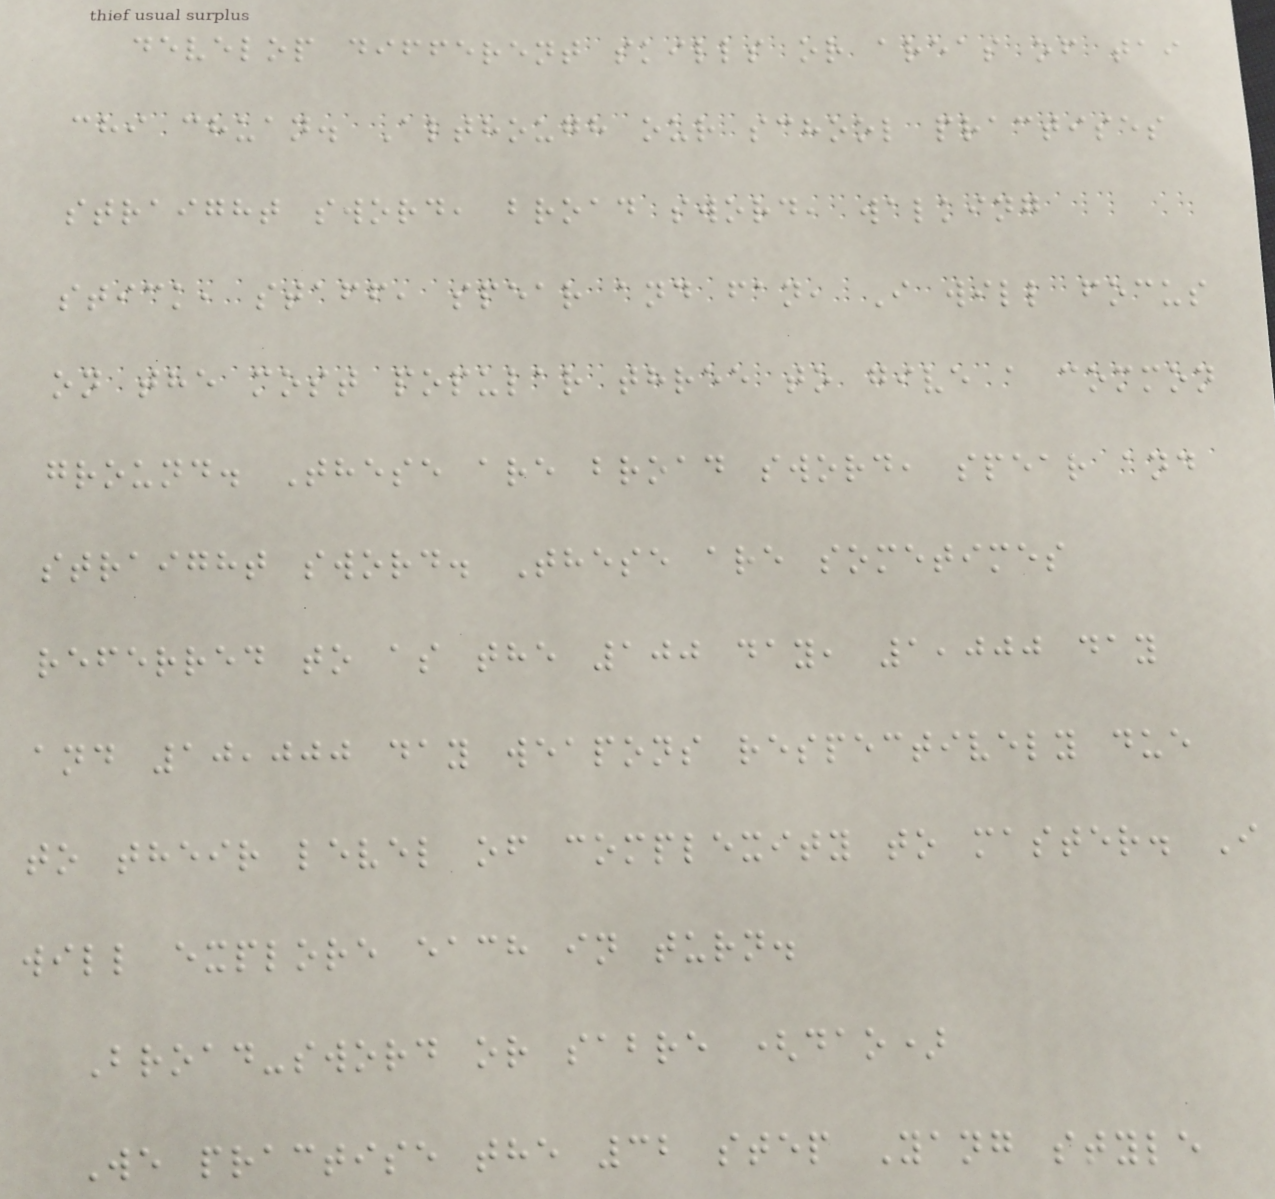develop different skills or areas of tai
chi chuan. Although our school practises
straight sword, broad sword, walking
stick, staff, spear and fan, I will focus
on the most popular three to give a common
ground. These are broad sword, spear and
straight sword. These are sometimes
referred to as the 100 day, 1,000 day
and 10,000 day weapons respectively due
to their level of complexity to master. I
will explore each in turn.
Broad-sword or sabre (dao)
We practise the 32 step Yang style
